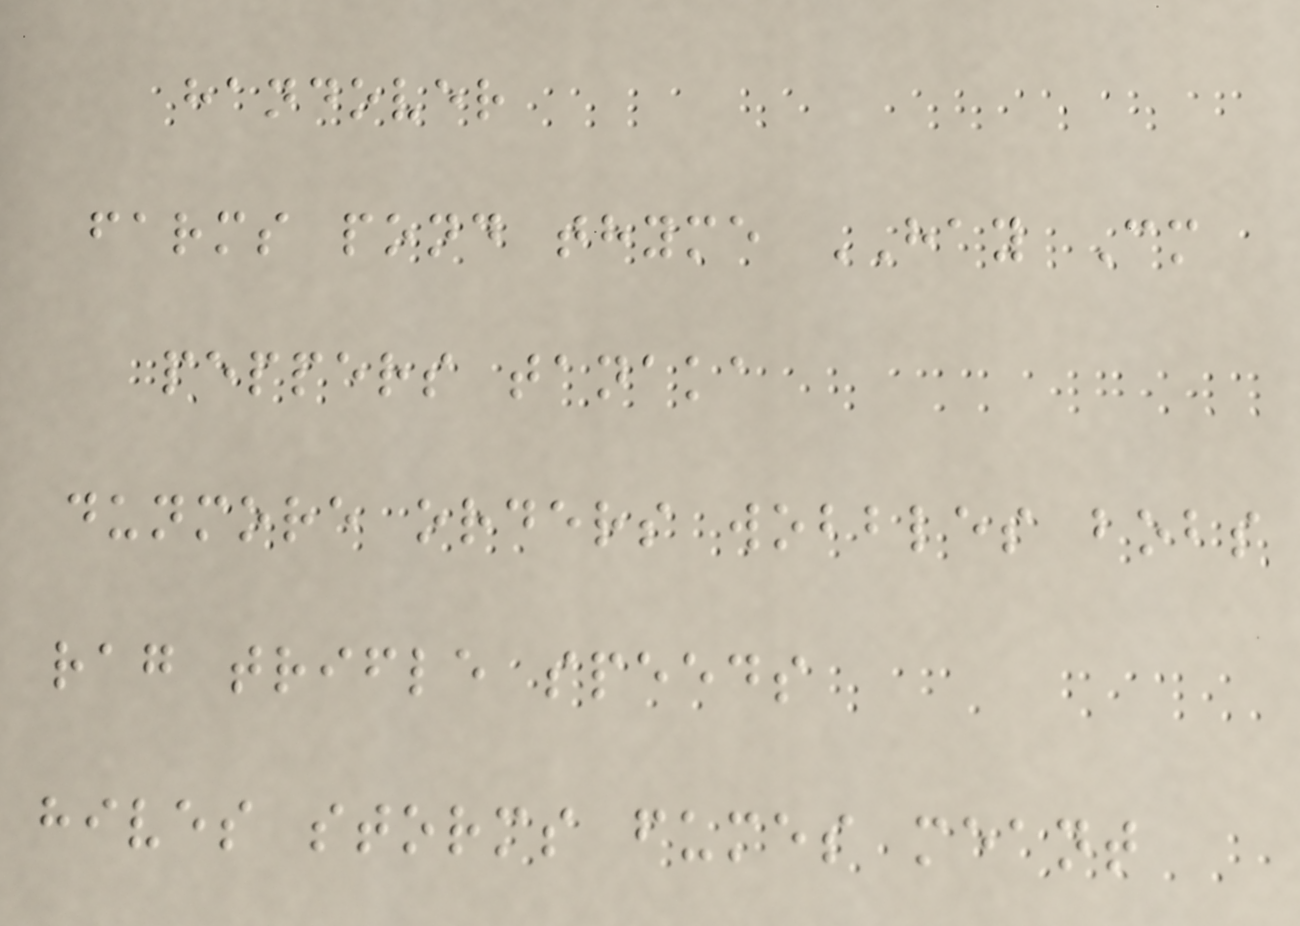handover
farms pond thyme HAY Cm
peppers tanaka
dunmore orders wobbles bobs
rag trifle speeds
hives storms fumes meant
